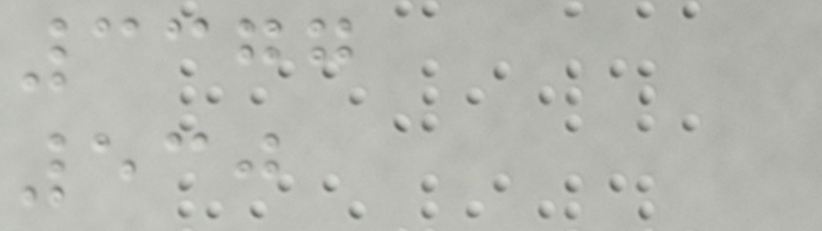3377
530
